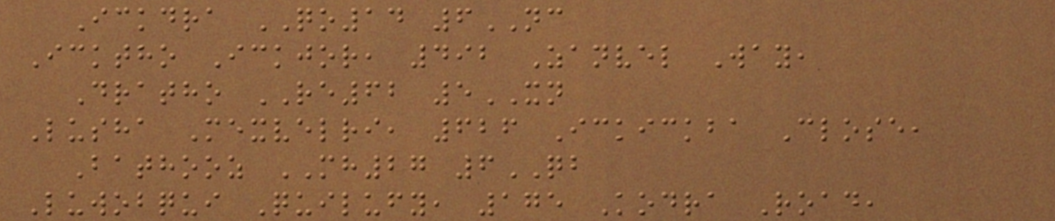Ickdra QO14 6NC
Icktho Ickjor, 492 Zanvel Way,
Dratho RE62 5XN
Lusha Mexvelri, 626 Ickickba Close,
Bathooz MH27 6QB
Luwobqui Quilufy, 175 Kodra Road,
